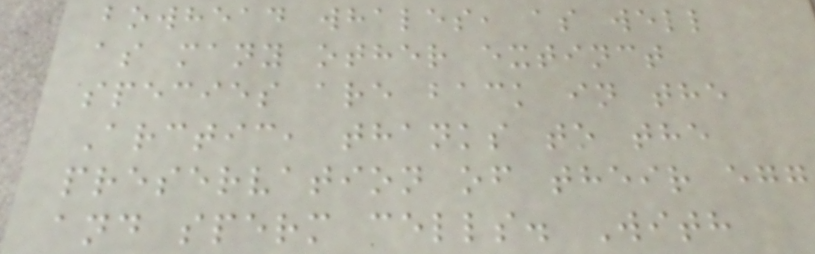bowhead whales, as well
as many other extinct
species are back in the
Arctic, thanks to the
preservation of their egg
and sperm cells. With
